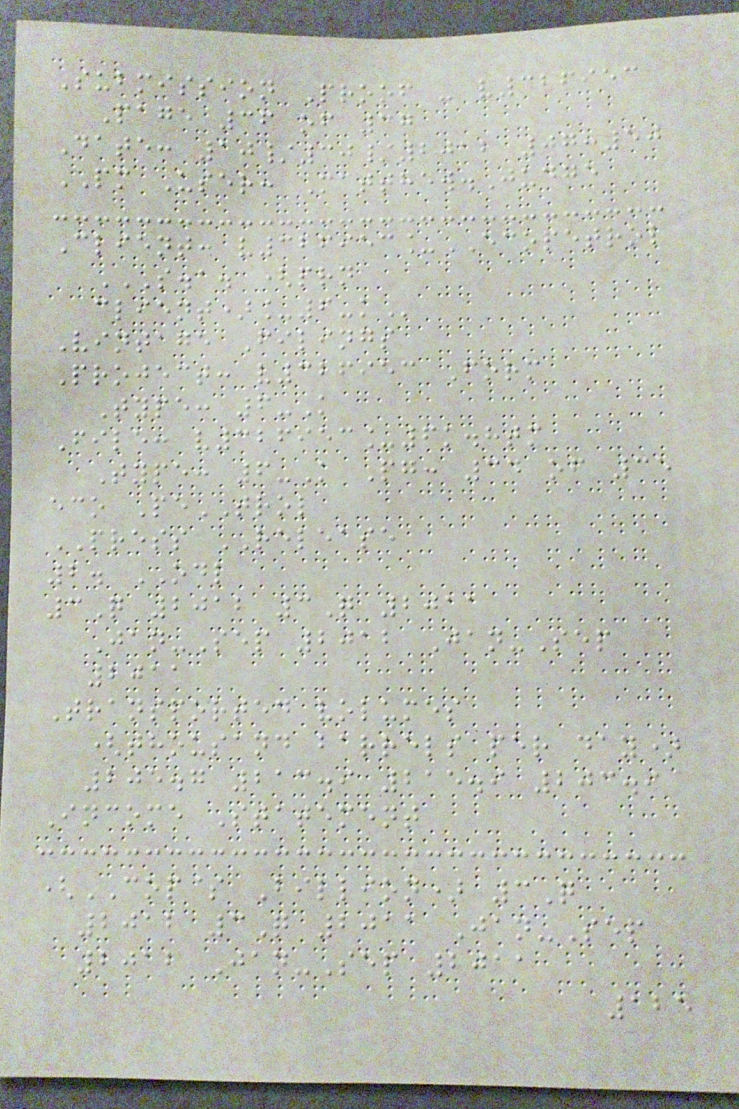Submission Proof - v326953
Page 36 of 37
Date: 10/30/2012 07:50
PM User: Matthew.Judge
Client: v326953_ECOPETROL
S.A. (PRN
CLIENT)_6-K
Vintage Filings
Project: v326953 Form
Type: 6-K
File: v326953_6k.htm
Type: 6-K Pg: 34 of 35
eco PeTROL
PRESS RELEASE
2. ODL
3Q 2012 3Q 2011
Jan-Sep 2012 Jan-Sep
2011
Transported volumes
(thousand barrels per day)
205.7 213.9 215.9 203.9
Income Statement
(COP$ Billion) 3Q
2012 3Q 2011 Jan-Sep
2012 Jan-Sep 2011
125
